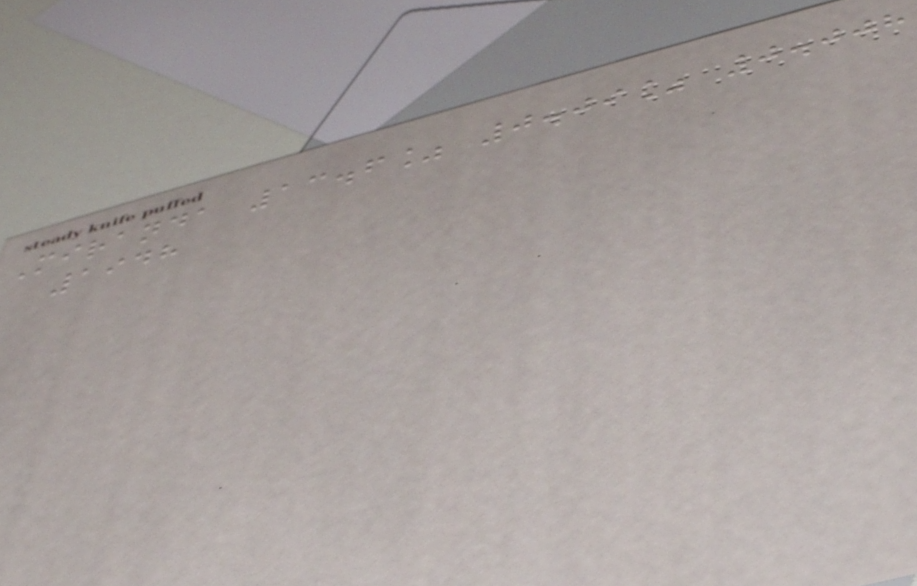Miranda 13.6% 0.09% 0.008
1948
